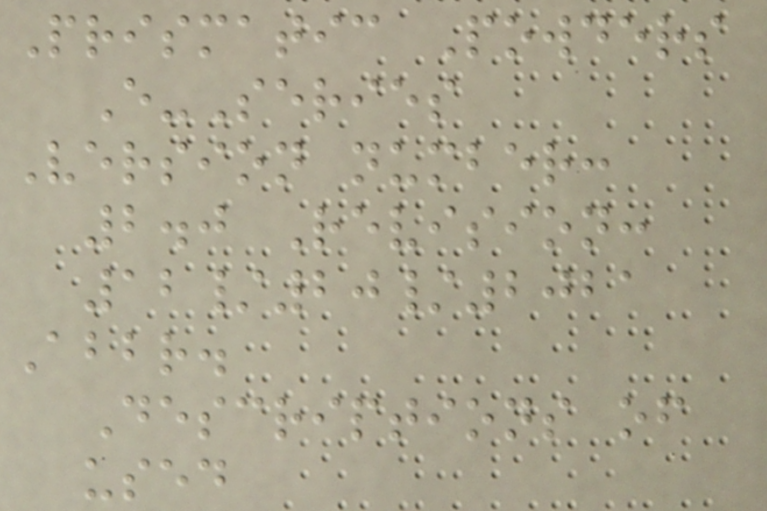Prismatic Powders
E-Series
Version number:
2.0 Revision:
12/20/2021
Abbr.
Descriptions of
used
